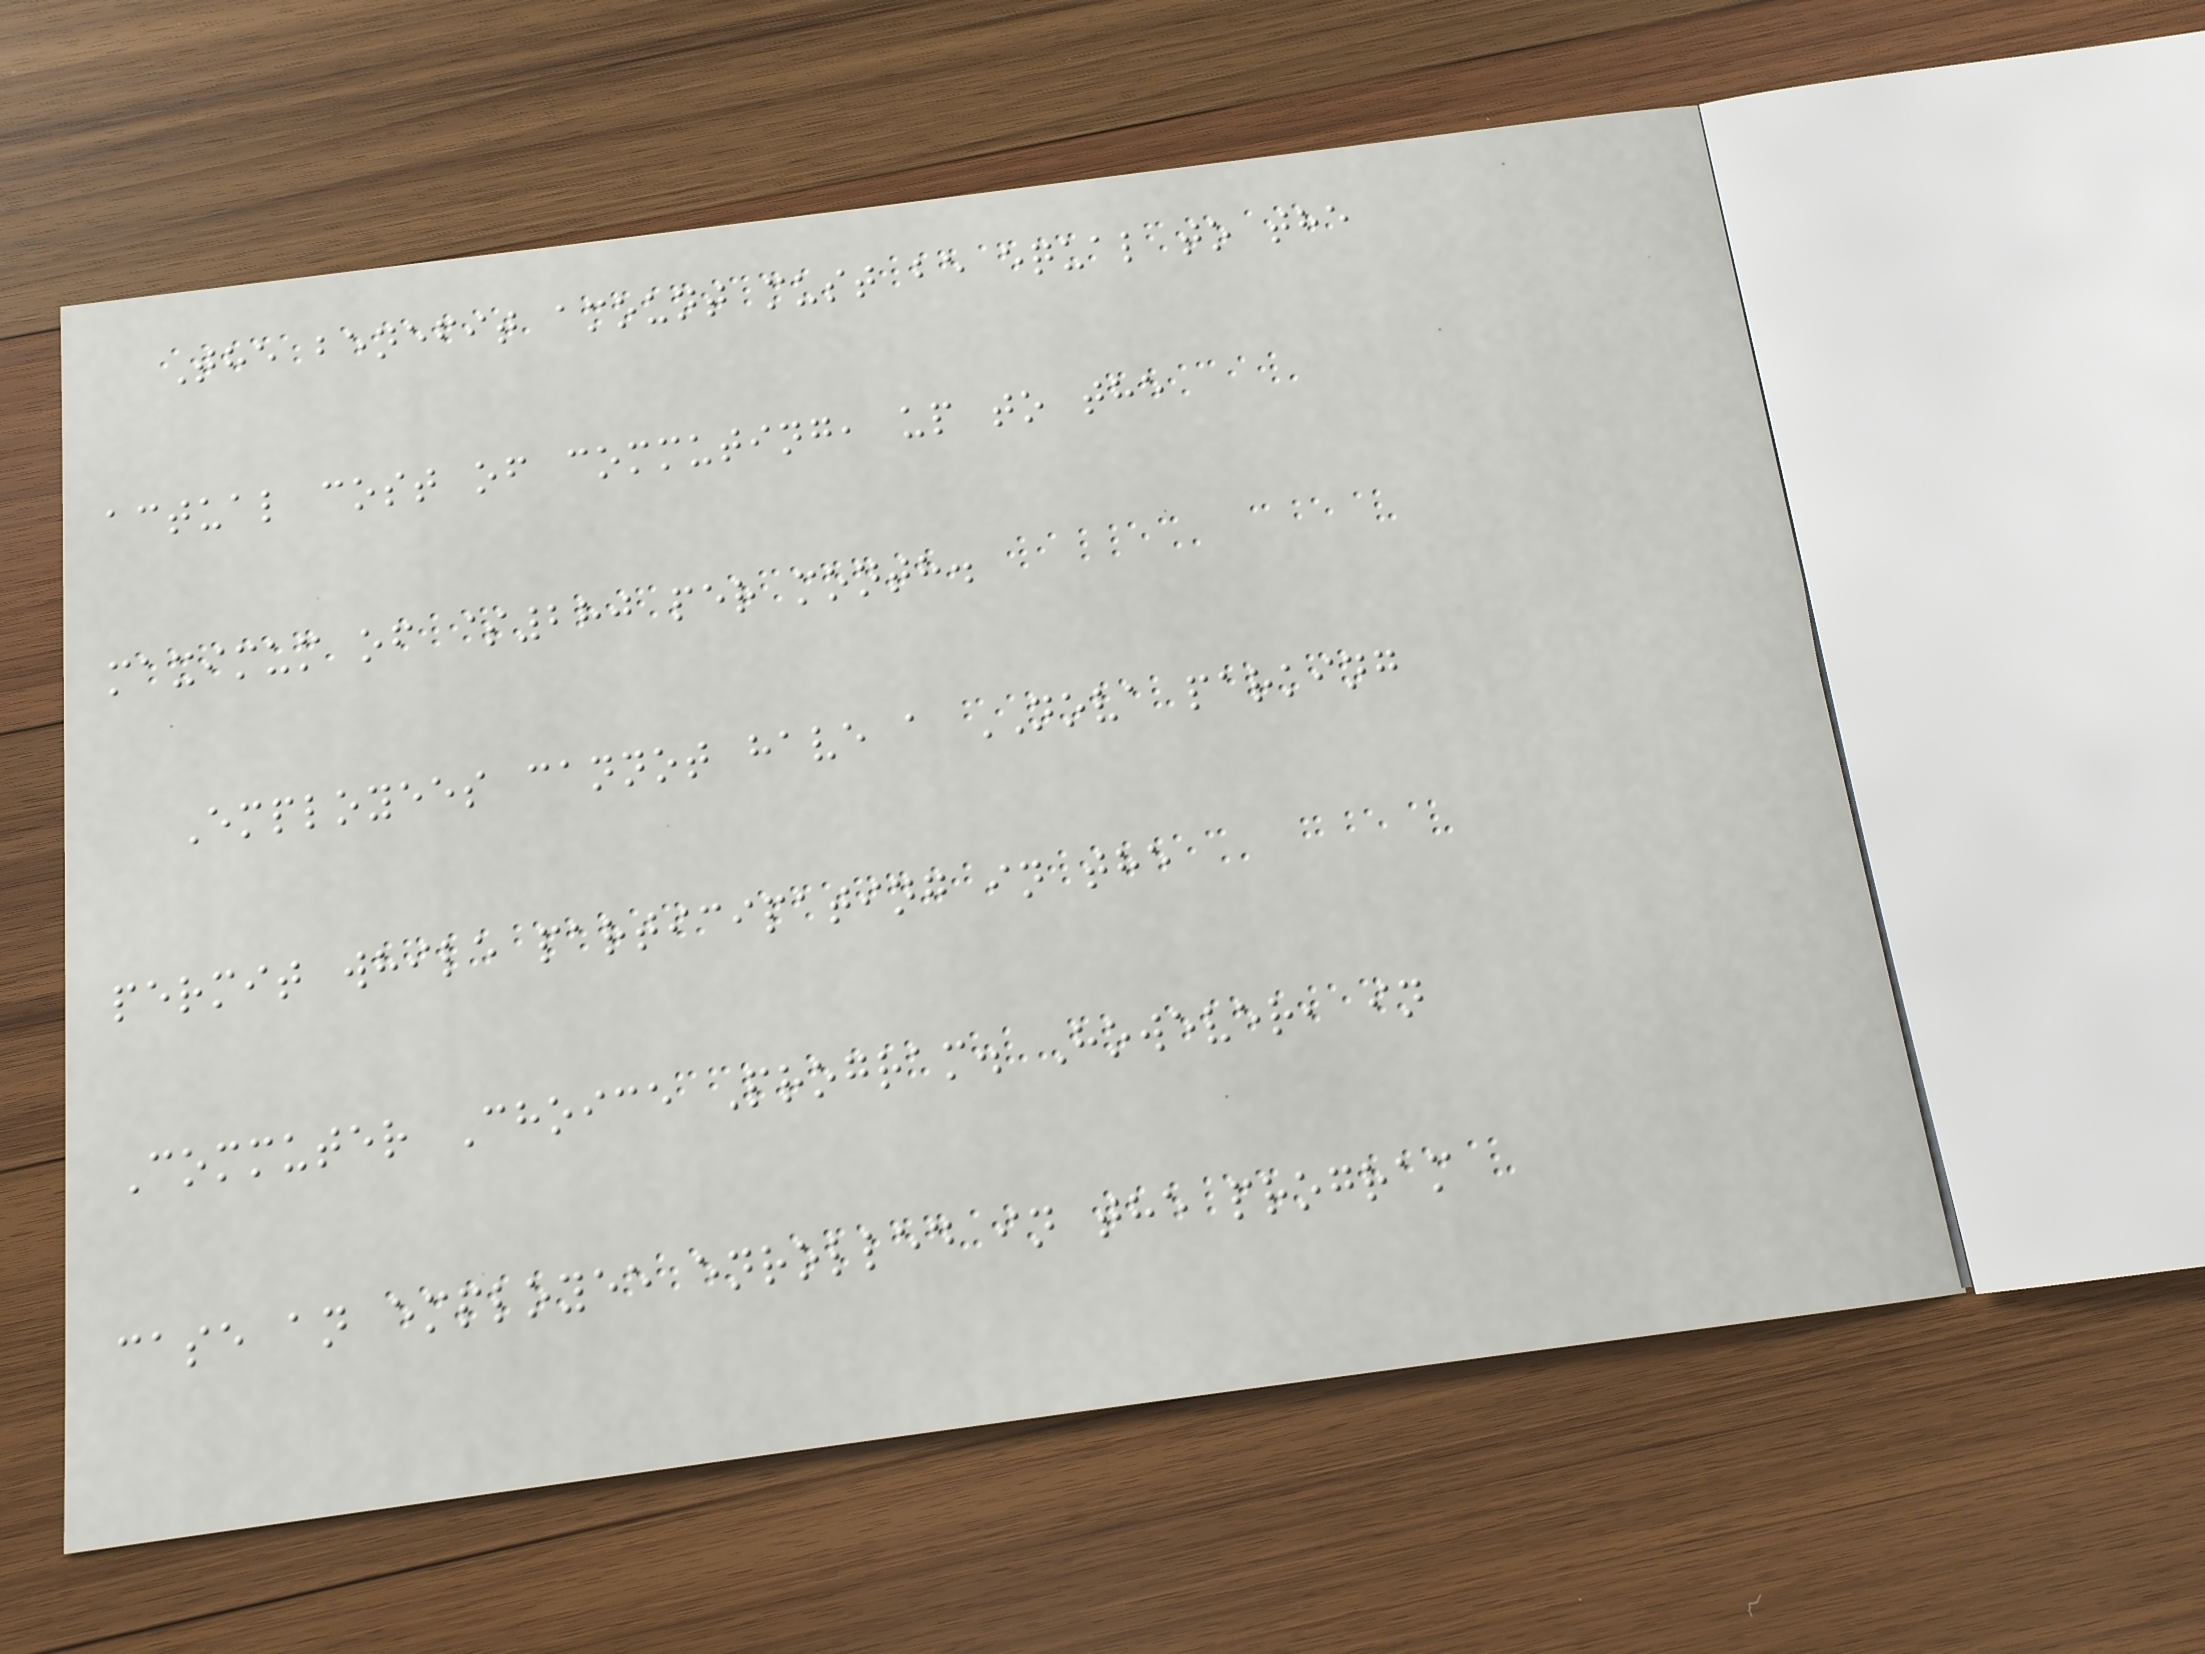The benefit amount must be equal to the
actual cost of commuting, up to the
maximum of $280 per month.
Employees cannot have a NOVA parking
permit while participating in the
Commuter Choice Program. However, in
case an employee enrolled in the program
